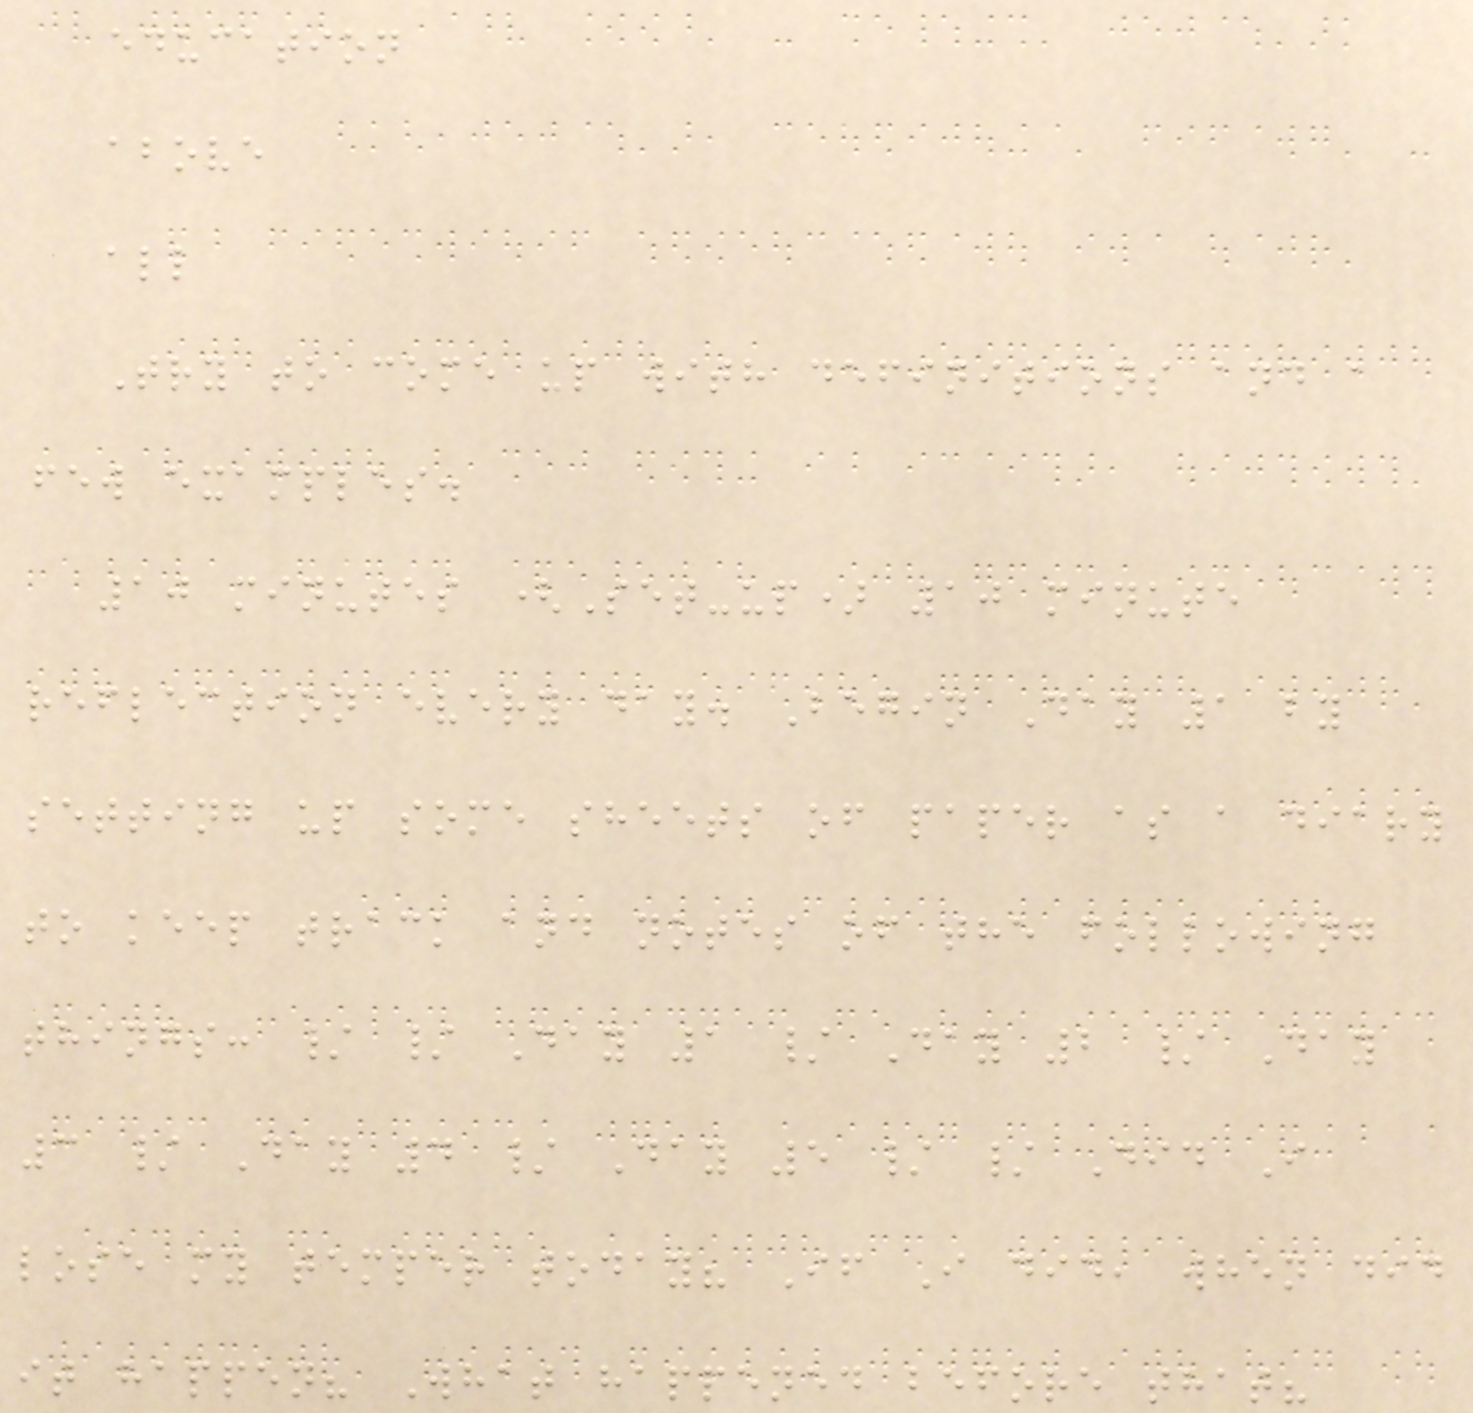education
above
all
Try to come up with definitions and a
few examples.
10 minutes (Set-up) 10 minute
reflection every day. Begin Day 1 by
setting up some sheets of paper as a diary
to keep track and notes of the following
things: / / Day 1 / Day 2 / Day
3 / Day 4 / Day 5 / / Did I
lose my temper today? If I did, when did
it happen? What happened before that?
